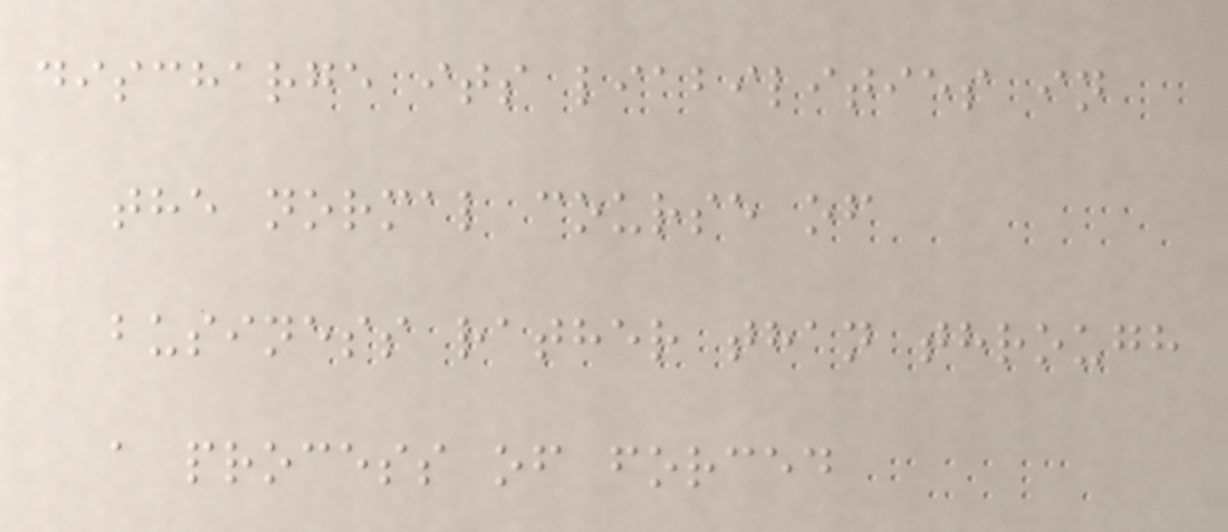discharge its liabilities in
the normal course of
business rather than through
a process of forced
